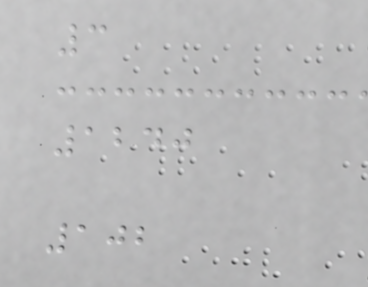3
1240
102
